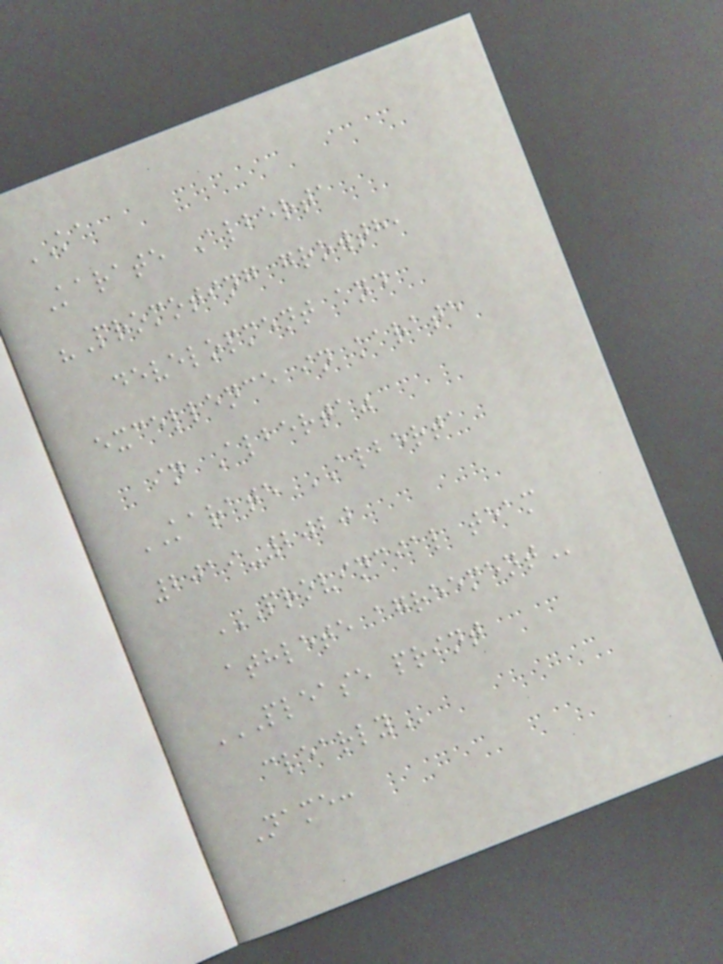KA
Karate Alberta
"Promoting growth,
development and
excellence in karate
in Alberta"
KARATE ALBERTA
2019-2020
PROVINCIAL TEAM
ATHLETE AGREEMENT
PLEASE PRINT
CLEARLY
Name:
